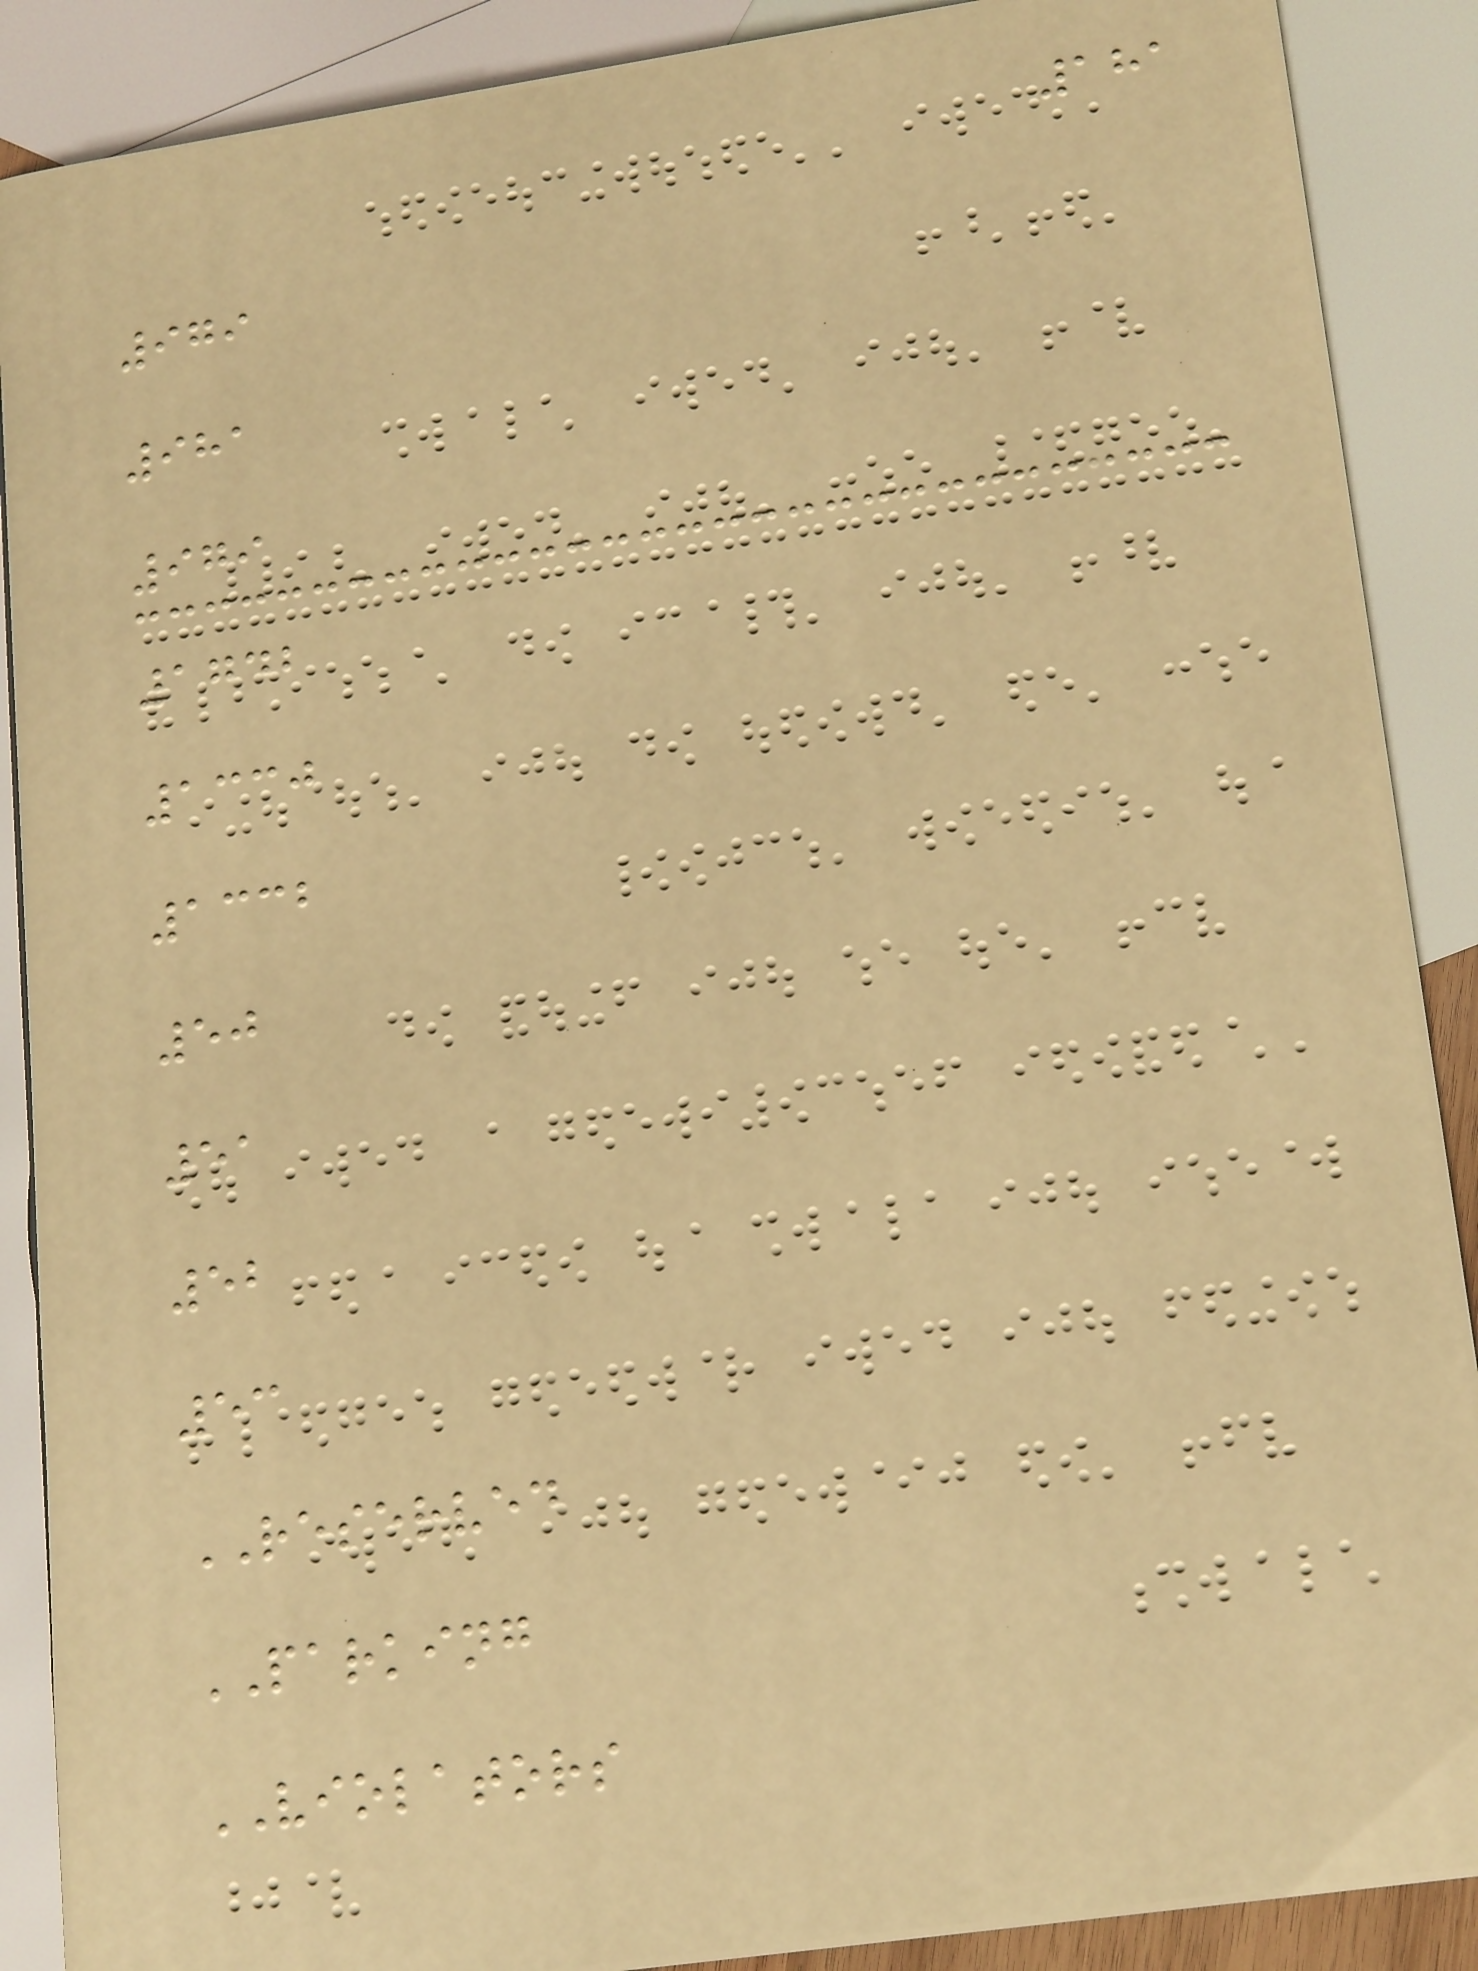181
979
981
979
1742
1330
1332
50
51
52
53
RESERVED
PARKING
VIOLATORS
